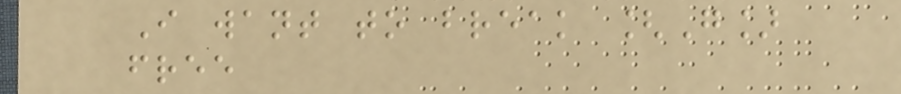I want to break [G]
free
